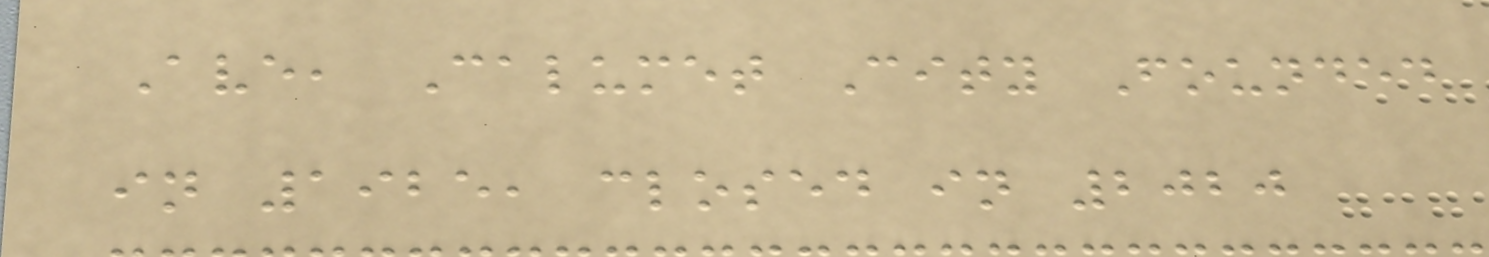Ave, Calumet City Founded
in 1925, closed in 2020
